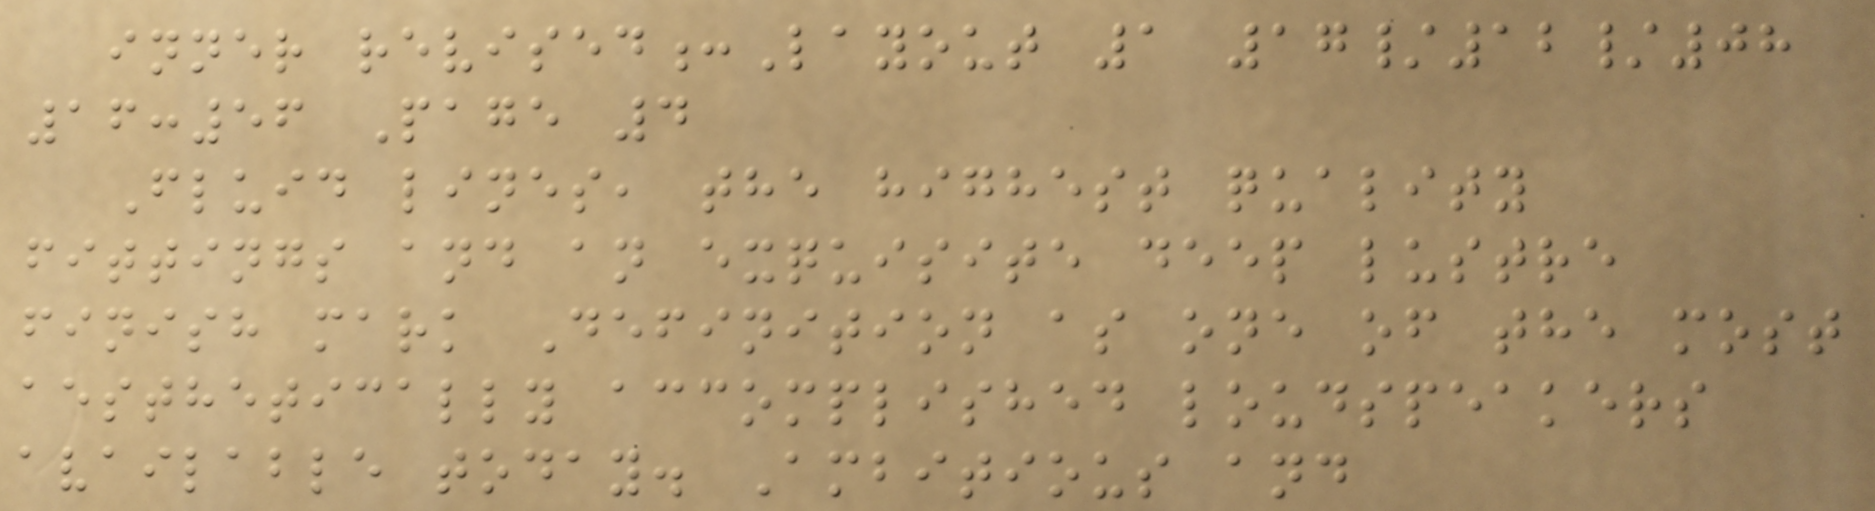inner revised:Layout 1 17/12/08
16:56 Page 4
Fluid lines, the highest quality
fittings and an exquisite deep lustre
finish mark Definition as one of the most
aesthetically accomplished loudspeakers
available today. Ambitious and
